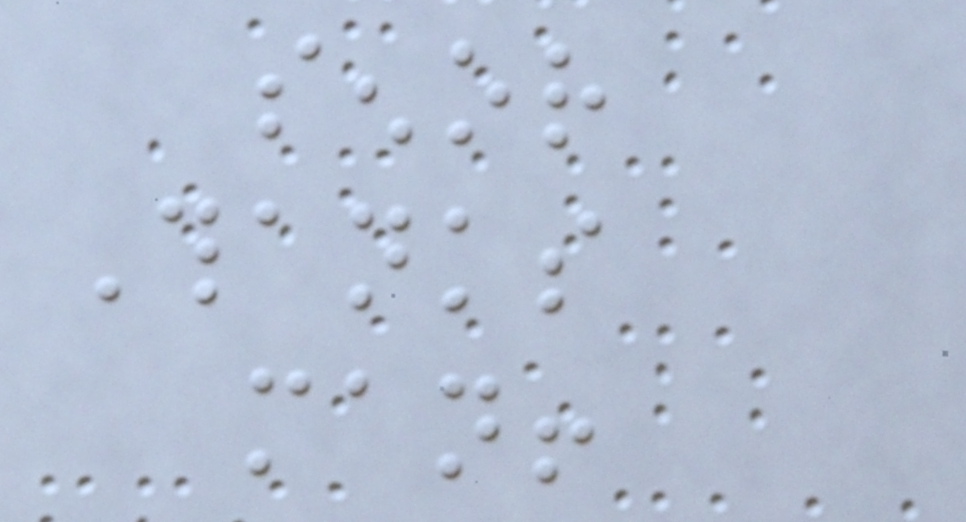senor
Thanks
man!
